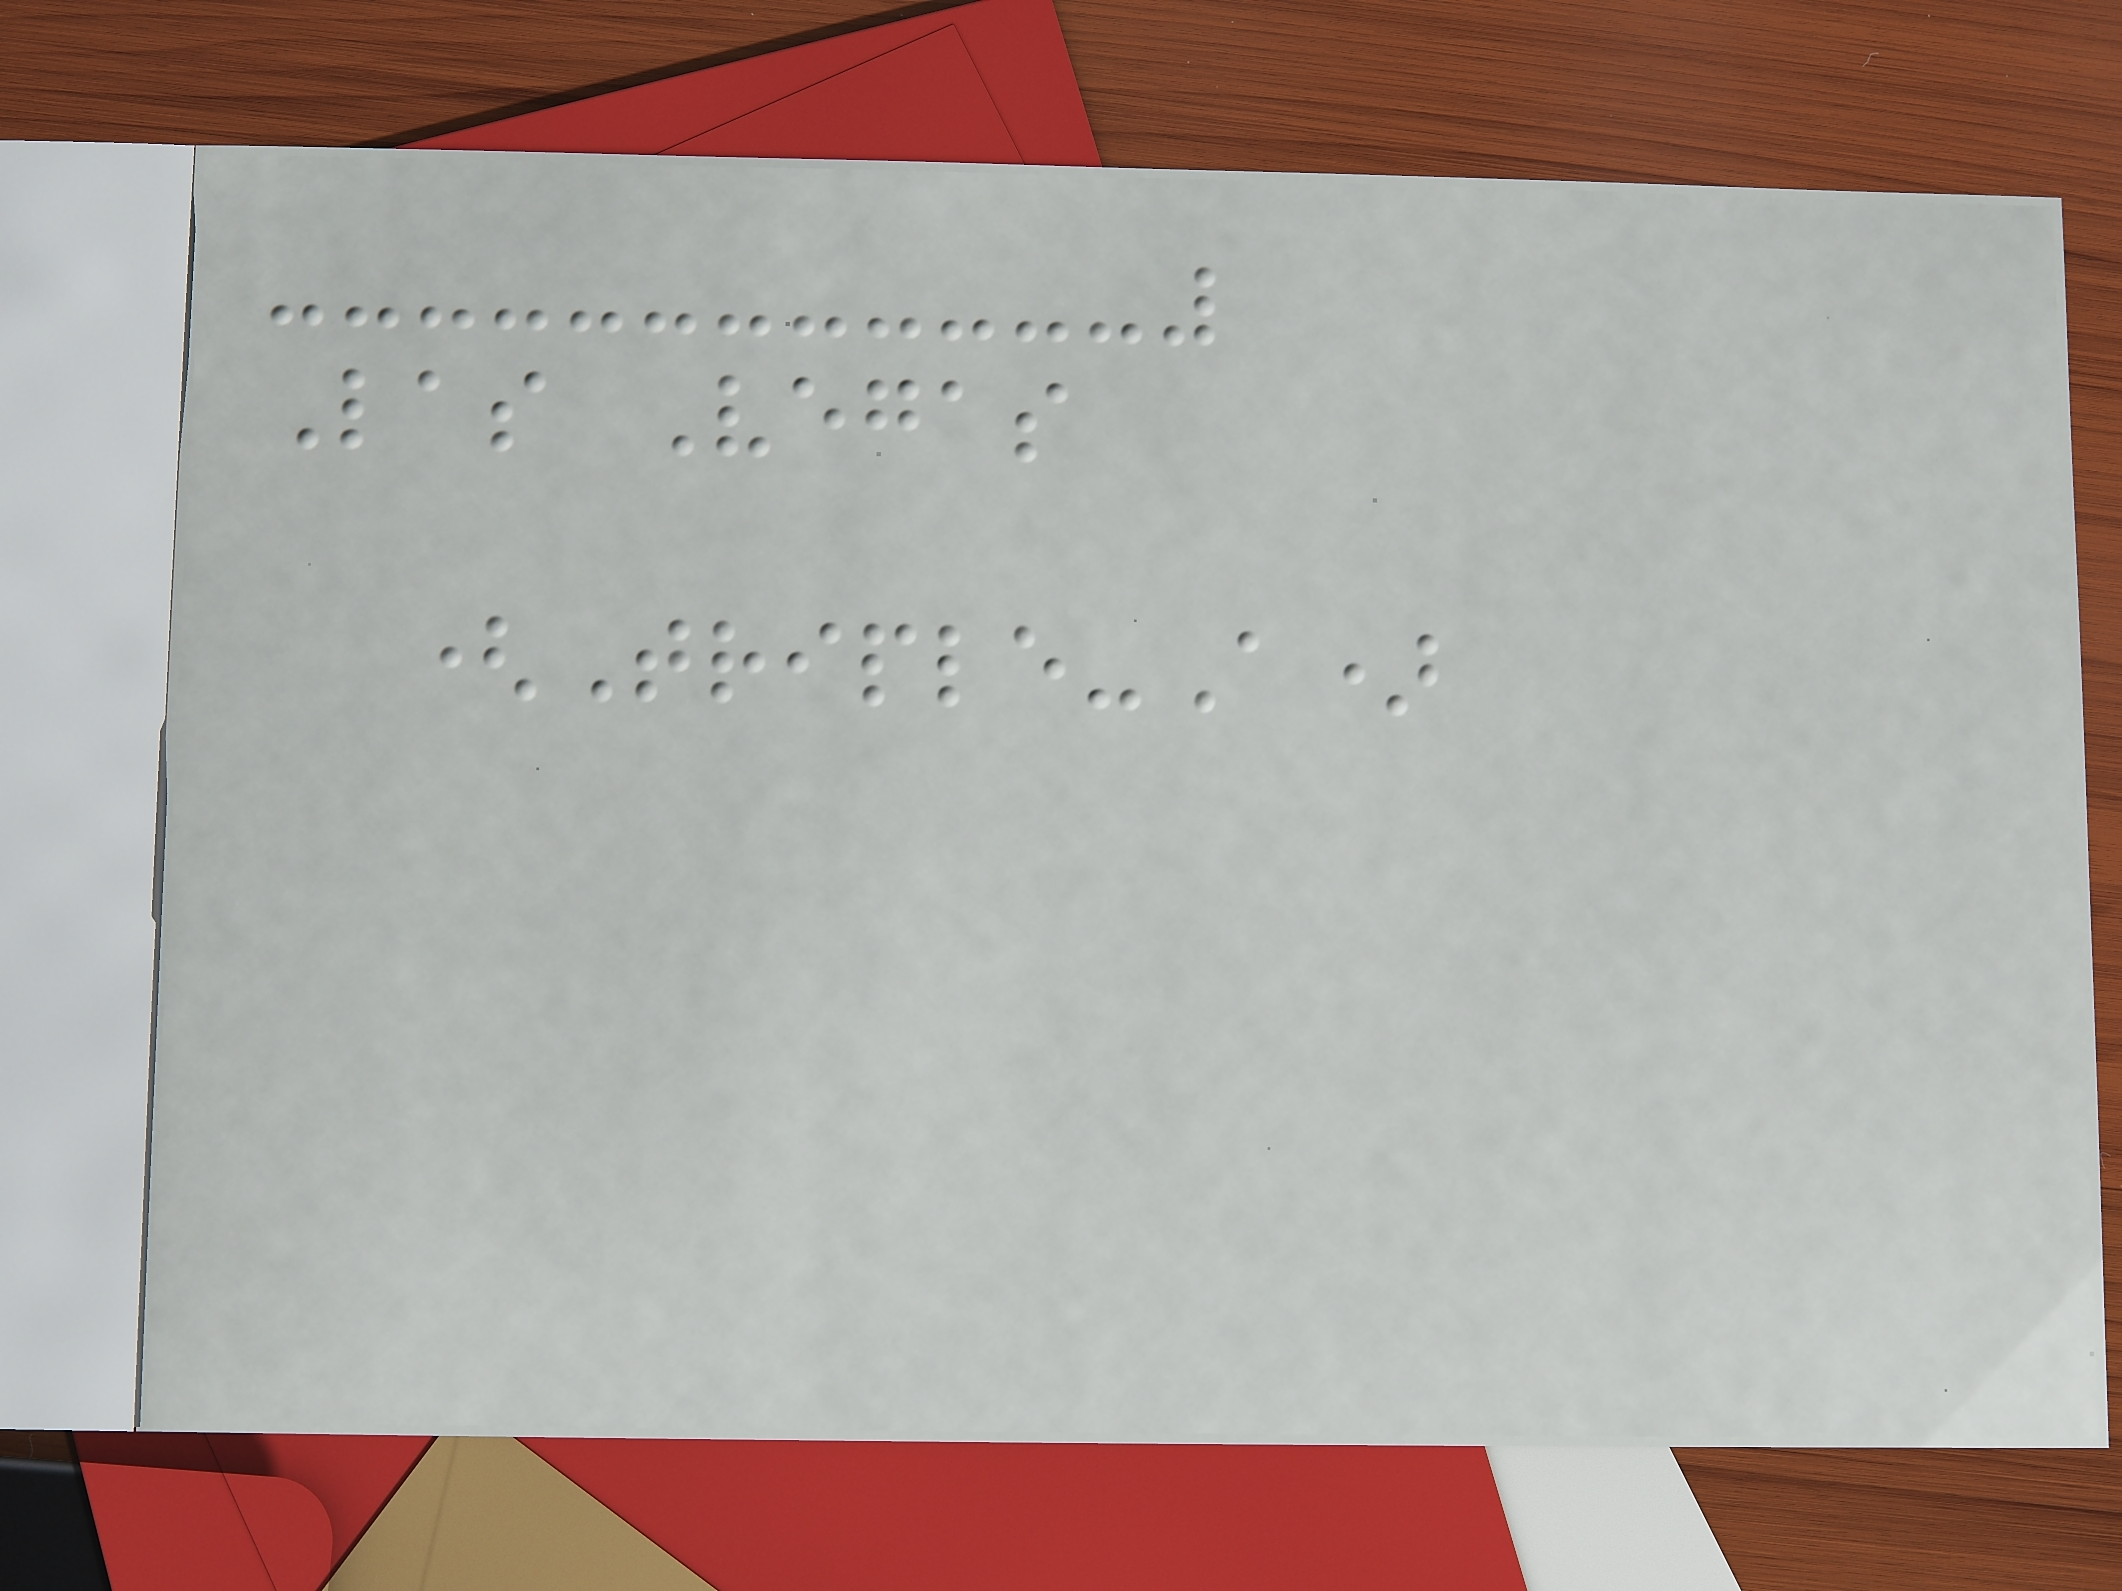Las Vegas
(Triple-A)
